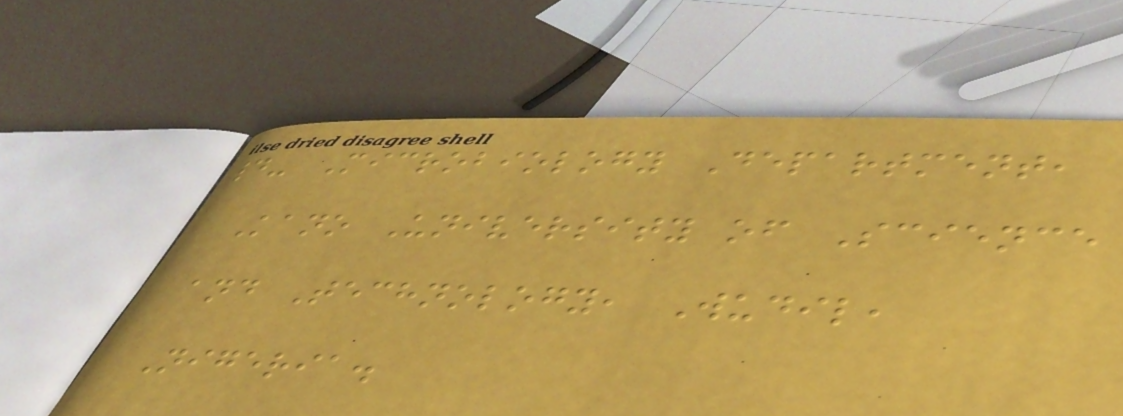4- Microbiology Department,
Kano University of Science
and Technology, Wudil,
Nigeria.
